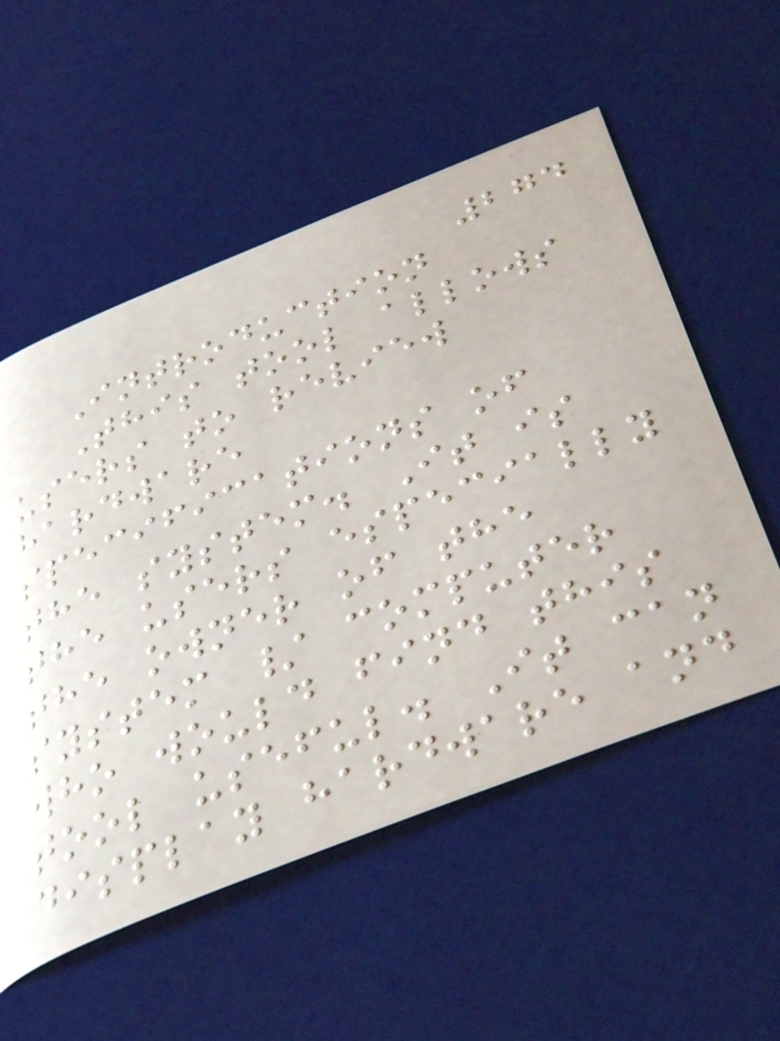274
Introduction
This tool allows
users to review
hardware
specifications of
the system. It is
the users especially
the owner of the
system / computer
who would find this
tool useful. It can
display hardware and
